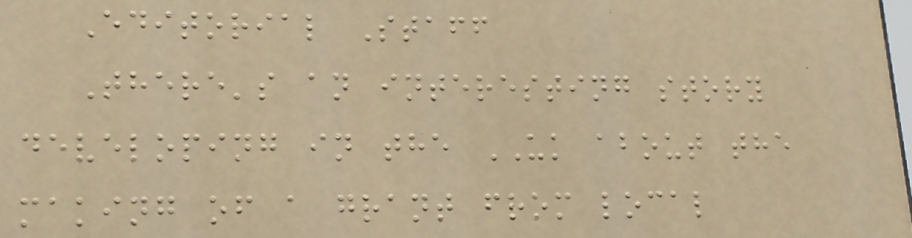Editorial Staff
There's an interesting story
developing in the UK about the
making of a grant from local
